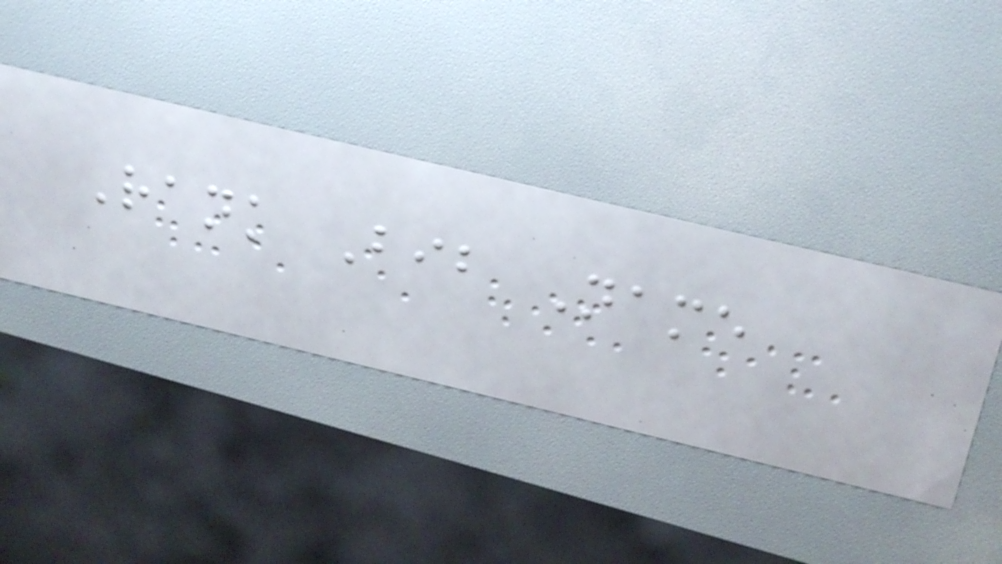Rank Bib Name
